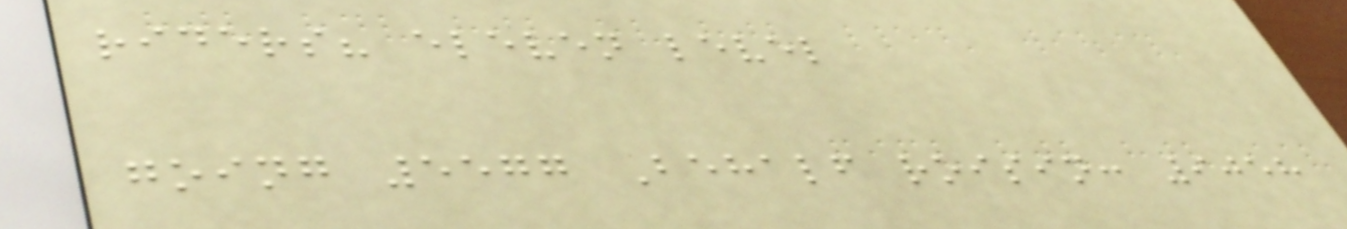riders? eleven level
going 5577 Behalf roisin: 9058
